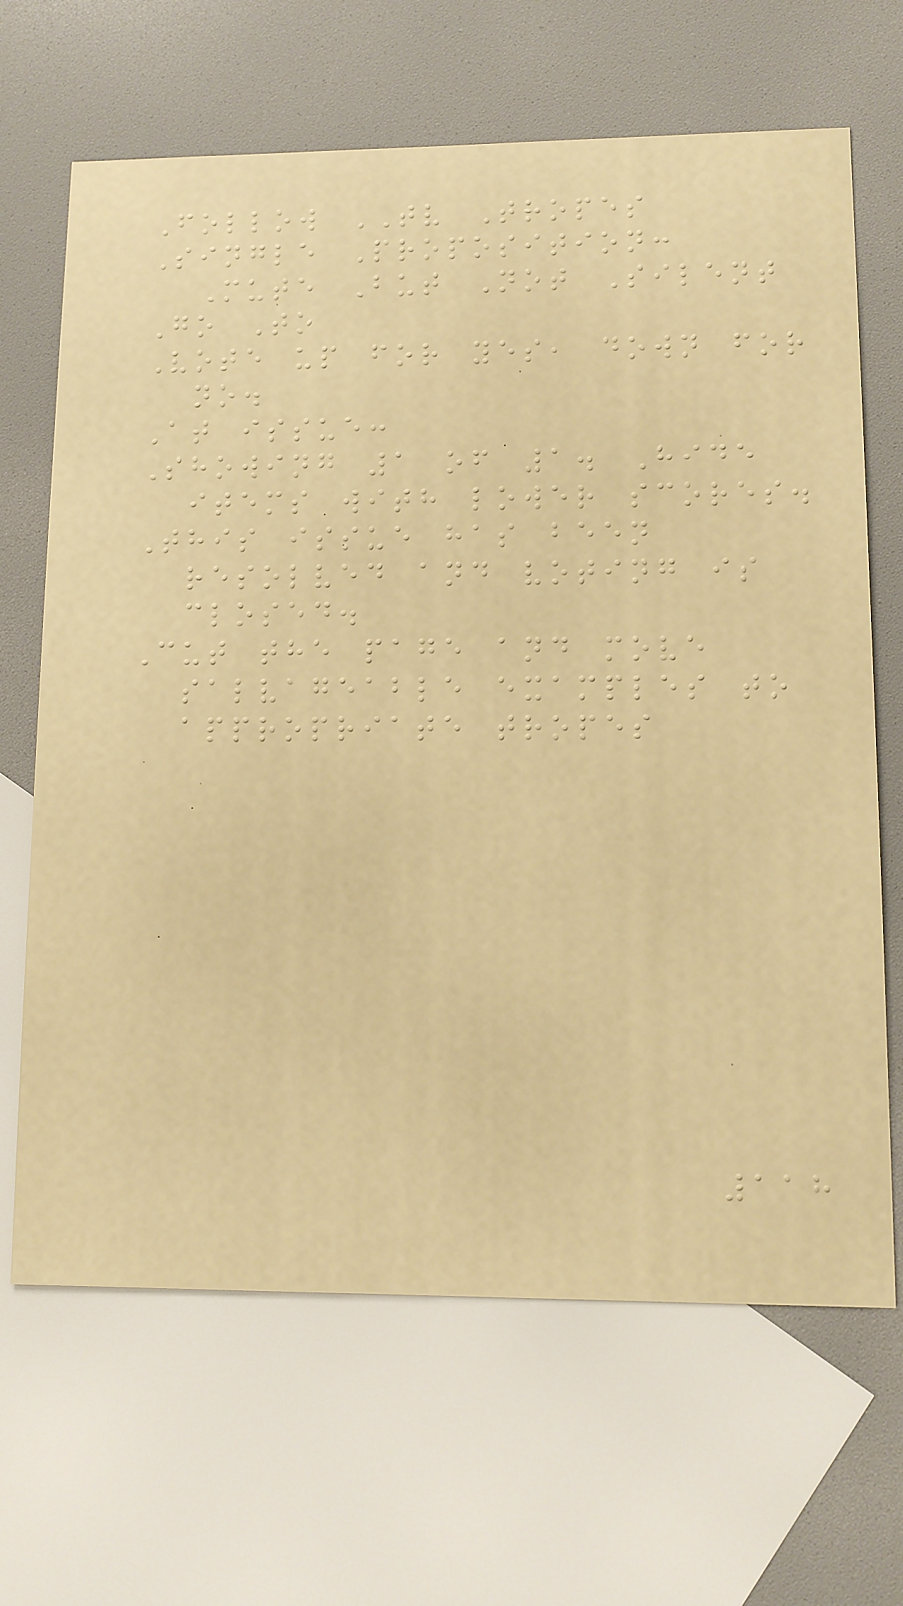Follow TV Tropes
Single Proposition:
Mute But Not Silent
Go To
Vote up for yes, down for
no.
At issue:
Showing 1 of 1. Hide
items with lower scores.
This issue has been
resolved and voting is
closed.
Cut the page and move
salvageable examples to
appropriate tropes
118
